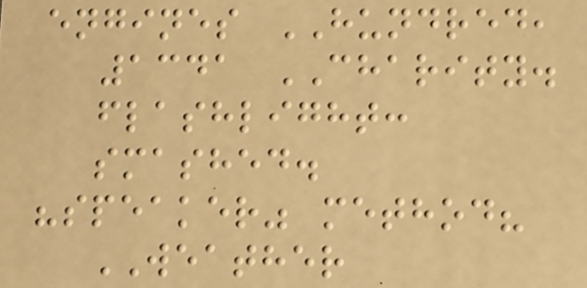engines HUNDRED,
1341 CHARITY.
flashlight:
smashed.
"speaker" method?
WEATHER
